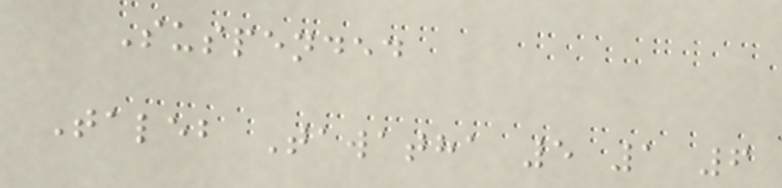Suspended
Taleb Tawatha 5 1 6
